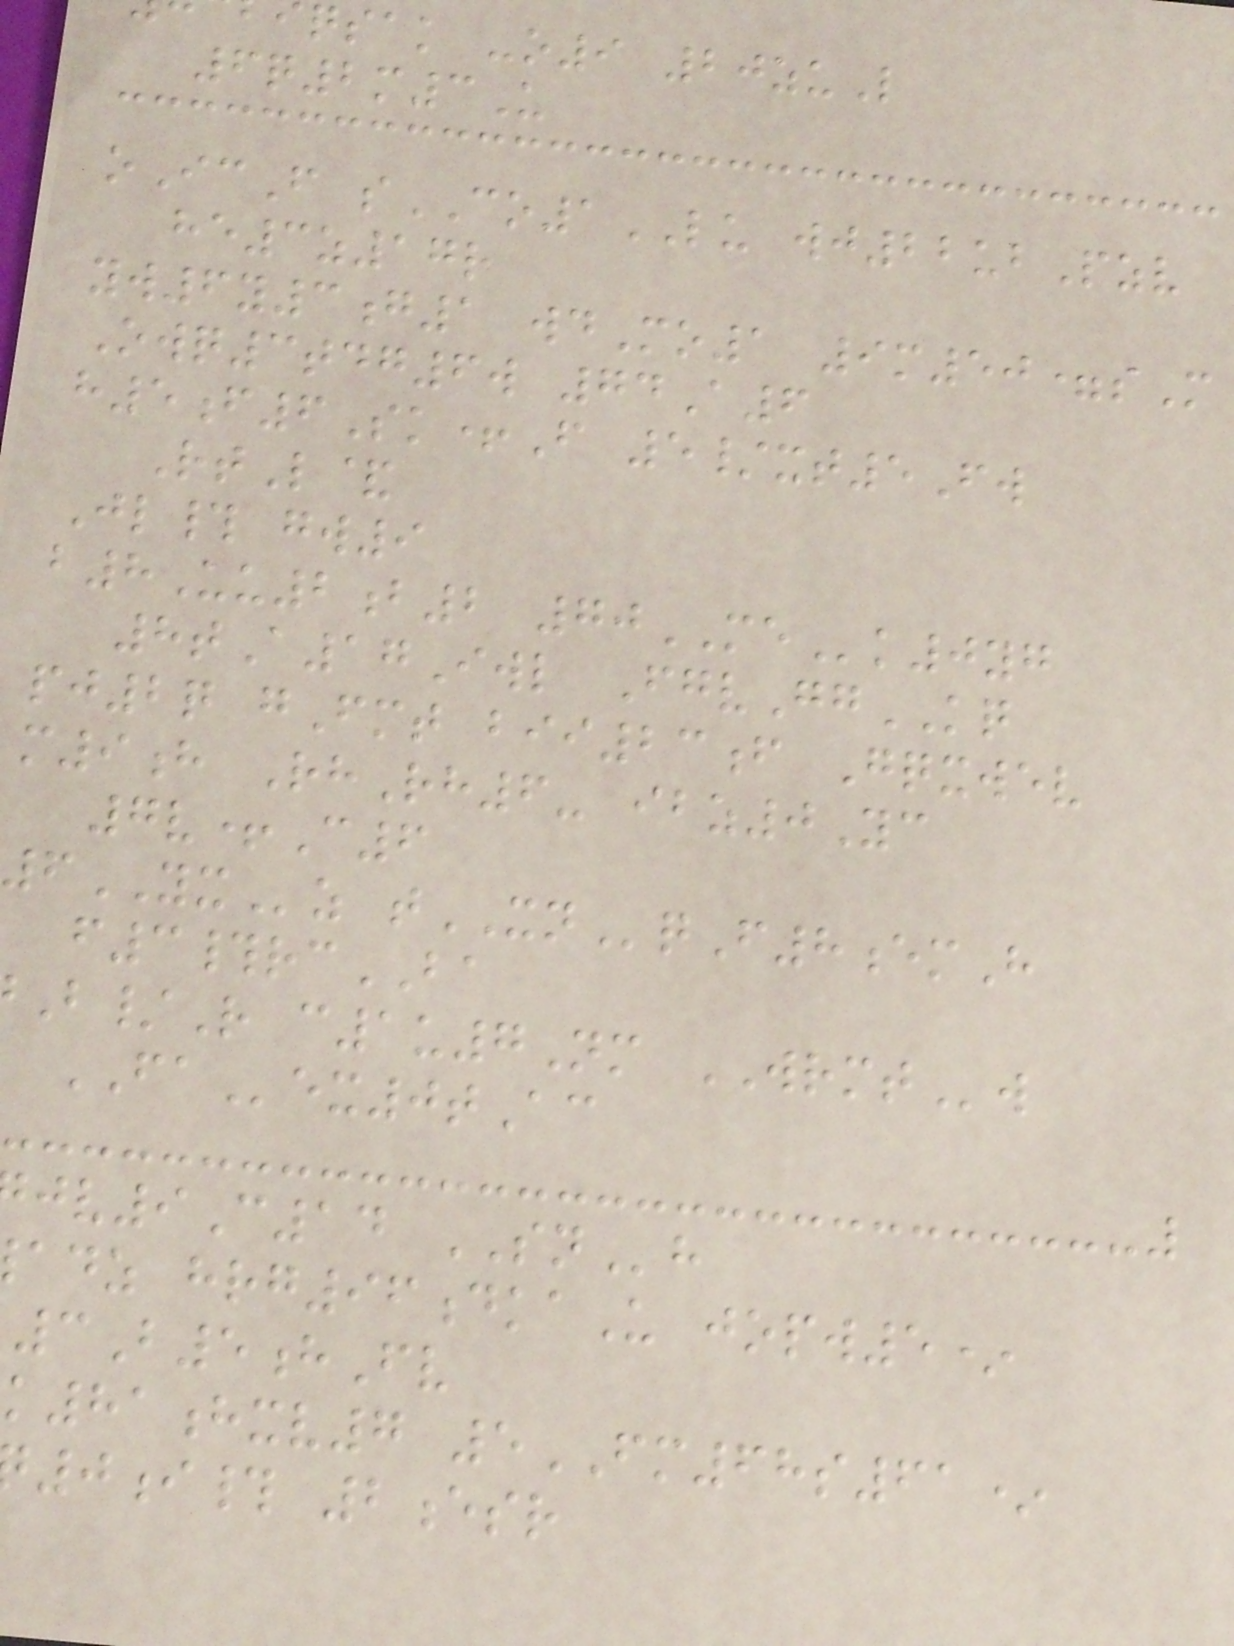qsak -o9 20zuL
6q2m3U
oIcF sCO1LU wj22ubPzv
he3z17r
yw6y3g1 wdMo1 9m50=sM
Owq3tdg6w 74A6
h5f6Sk+F 5/xt5Fw
RtL&
Jl# gw9
b8Uu2b2 70MEk0yg
8tA17Iwl FgvGgKQ
pj2q gFmt bii23f Gqxwev
m9h RhRh6- ibz0Yc
7v+C6
6YXz tXNqF8emH
f3#rcBA
B/R c1u7Nm WRMTw
FAex0tAc
v9C14 SNh
adz hrg96dkaU jopw5*
3B5hFv
k81hxv7 5FM68s61*
0i# 2esr
